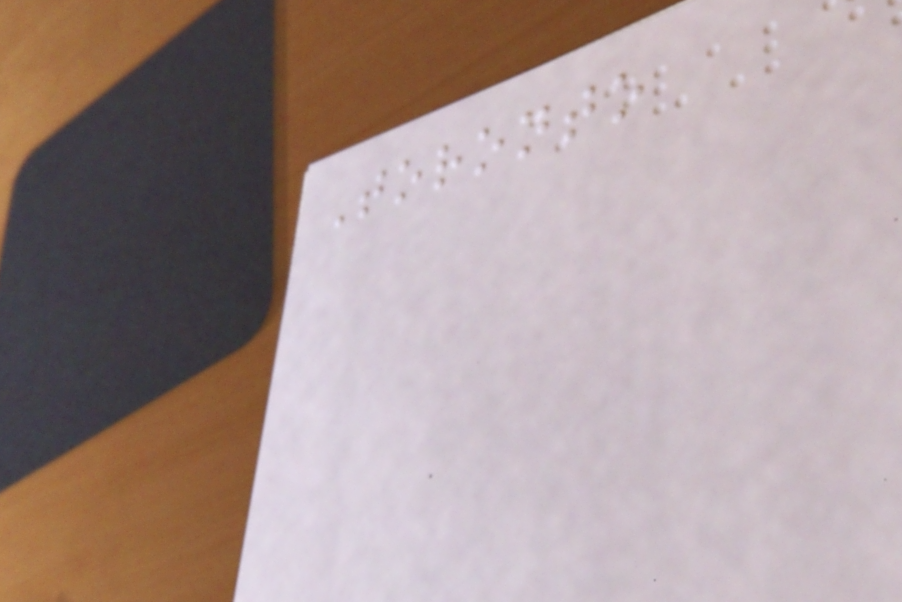Toronto
